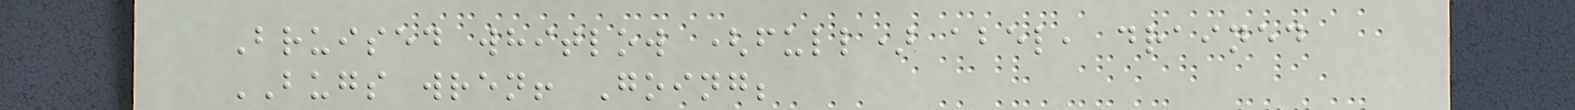Bruised whitlow (full) abel, drained
BUGS wren! Going;
